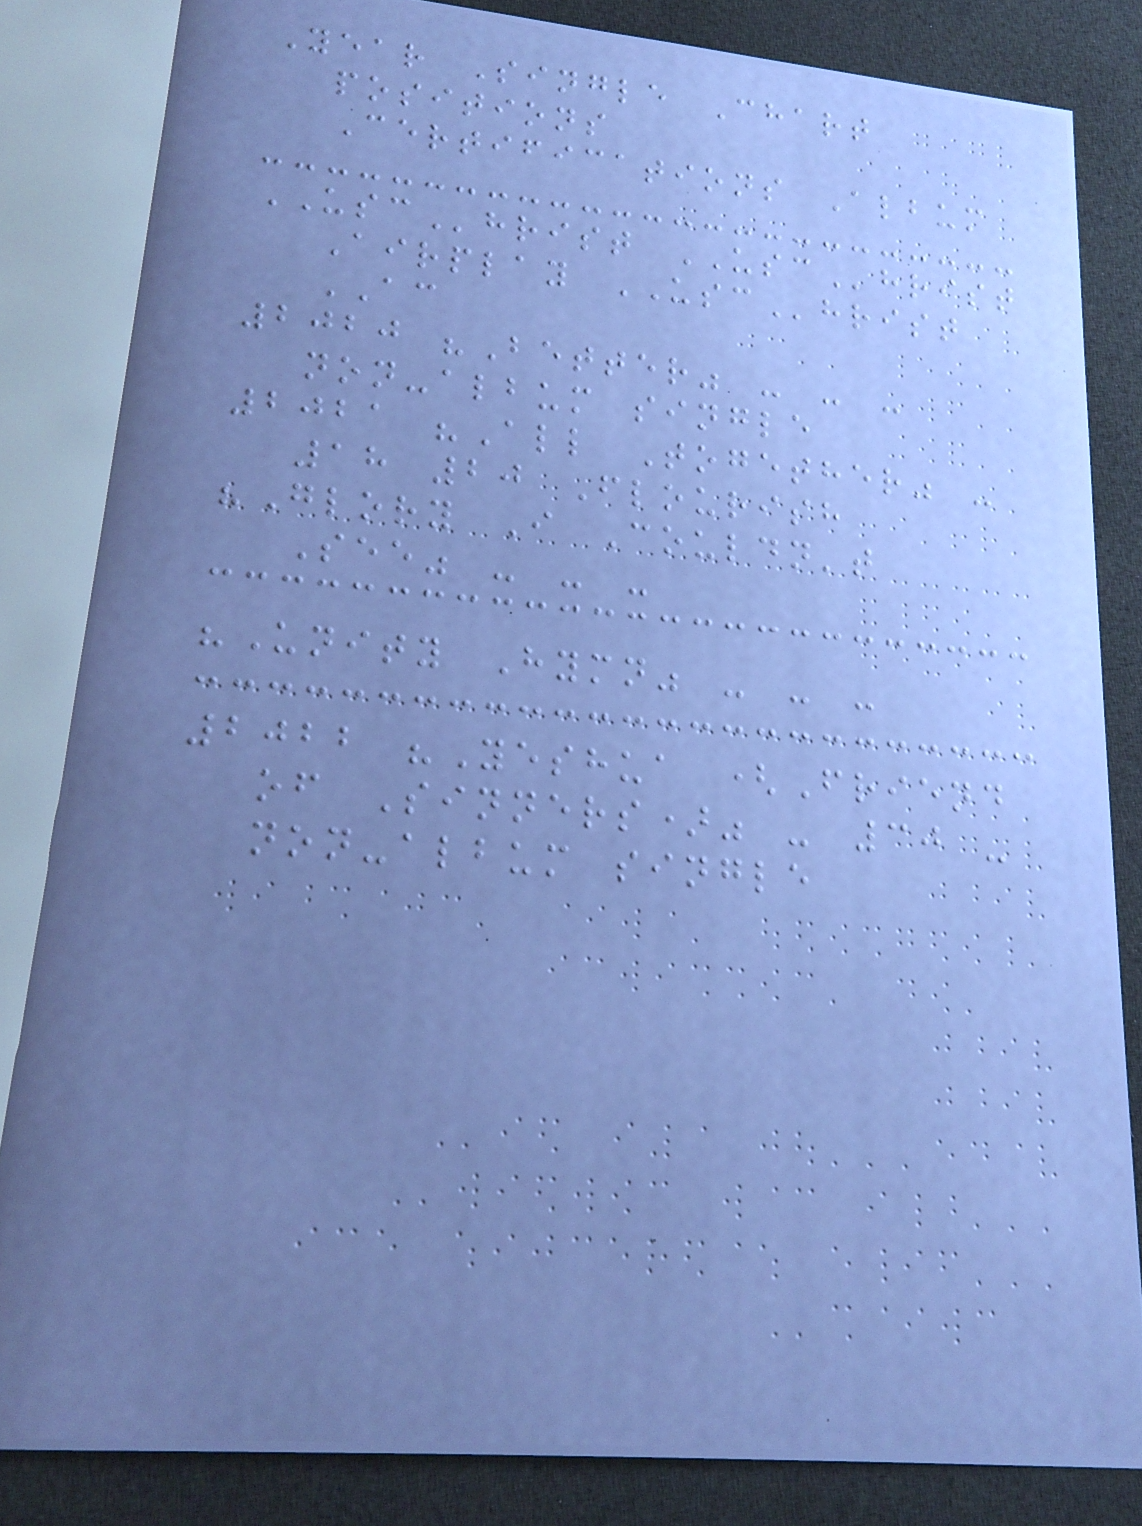Year Single Chart
positions
Certifications Album
USChrist USChrist
Airplay USChrist
AC
2020 "Better" - - -
non-album single
2021 "All Together" -
18 20 Flourish
"Glory I Couldn't
See" - - -
"Unity Hymn" - - -
2022 "Yeshua (Friend
of Sinners)" - 30 -
non-album single
